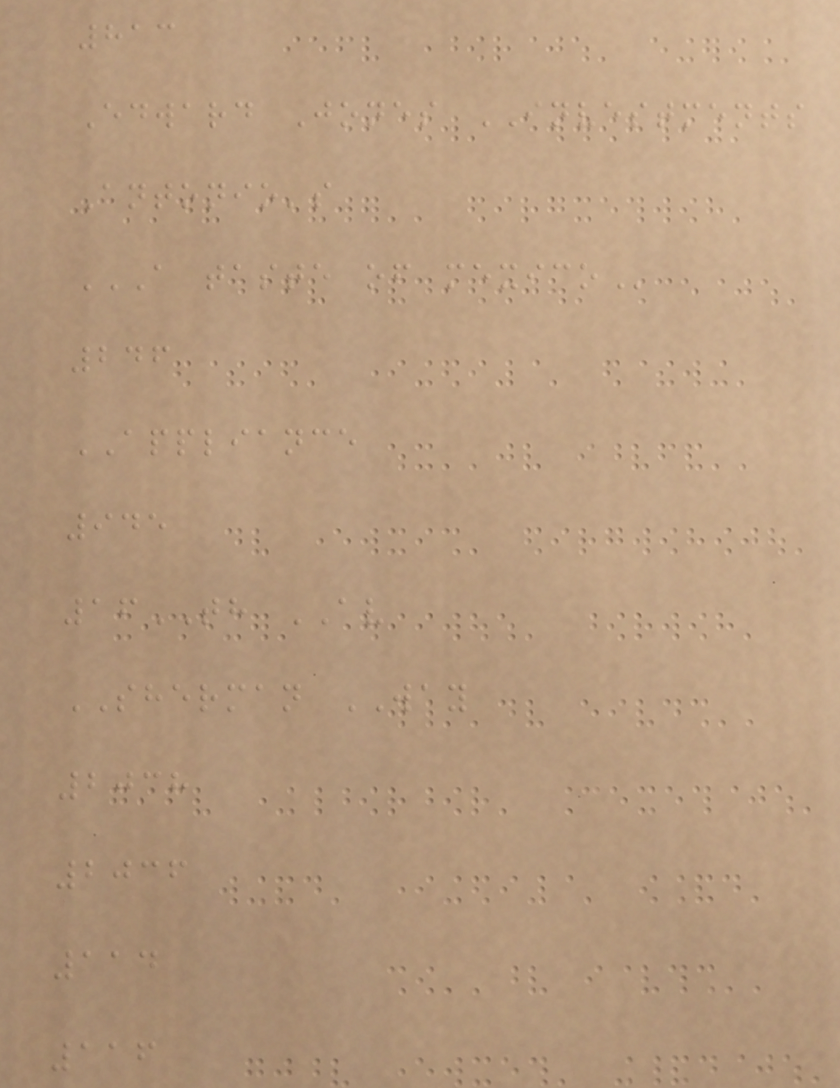813
Edward Jones INVESTMENTS
Antonio's
A TASTE OF MEXICO
246
APPLIANCE
945
16TH AV
SHERMAN WAY
2038
2036
114
116
